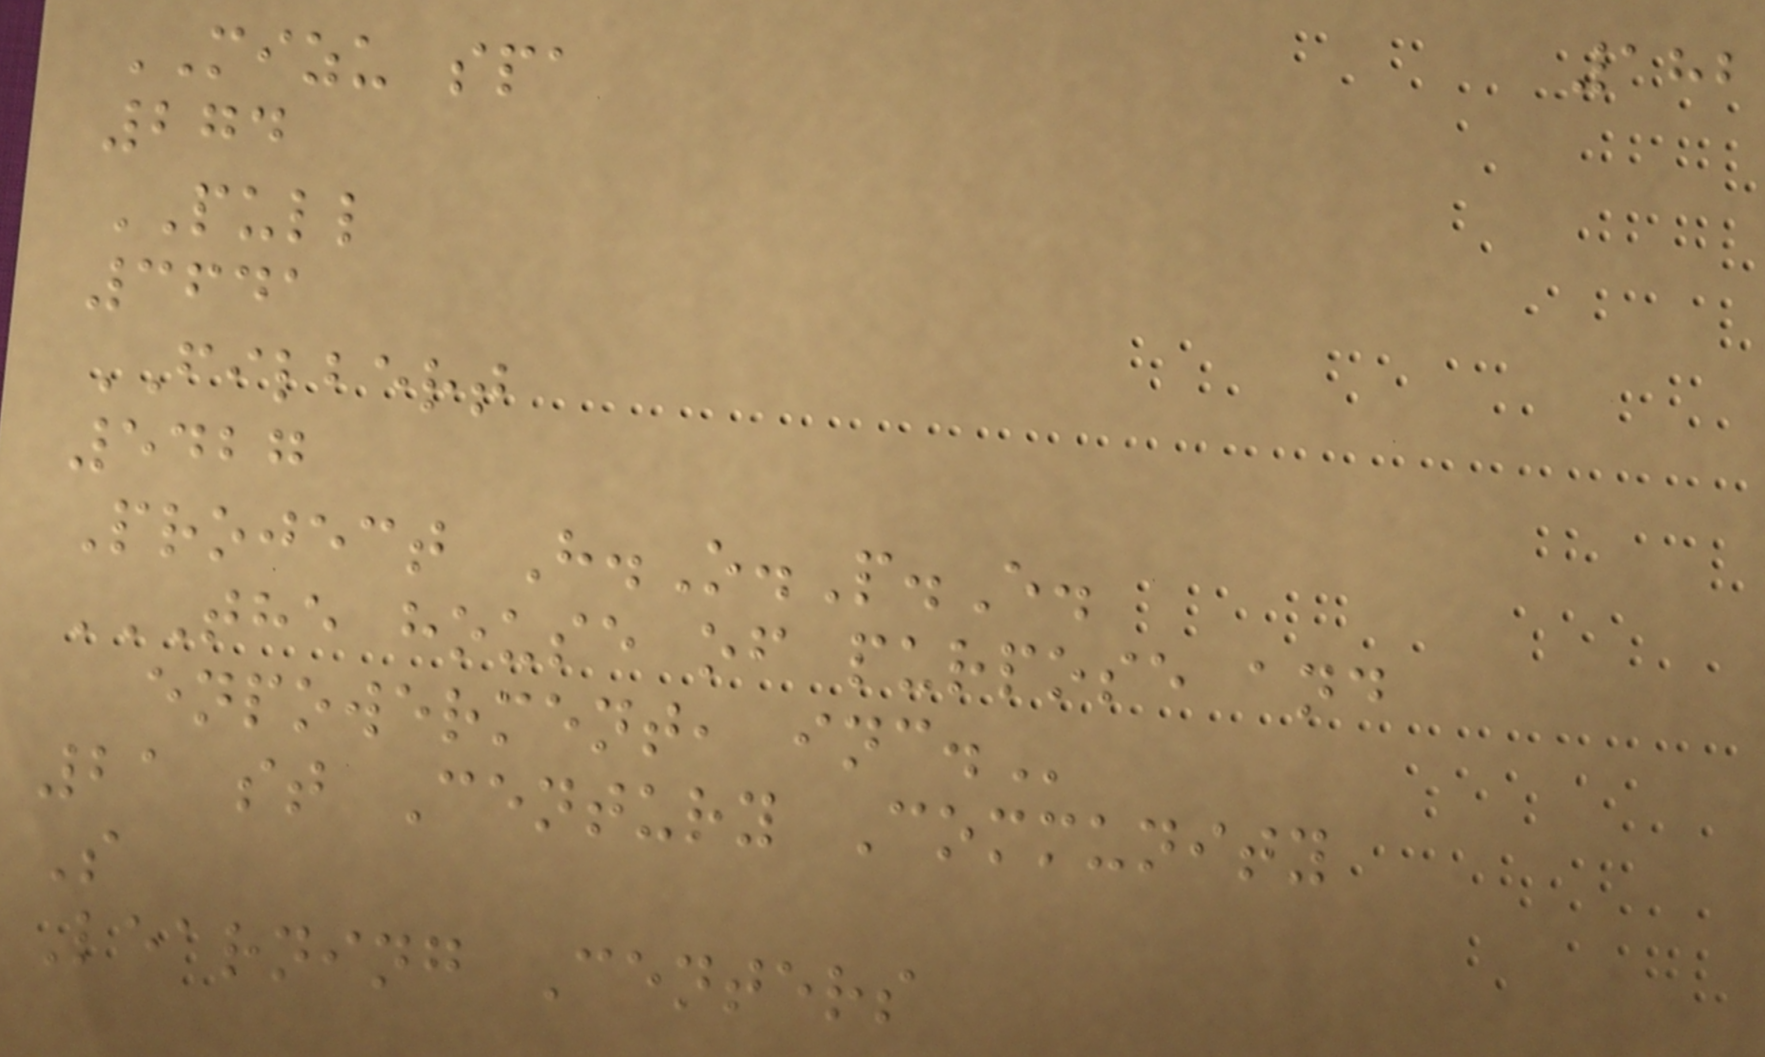182
MIZU spa
274
PULL
3641
FILBERT
5427
Project H.O.P.E.
THE HOUSE OF PURPOSE AND
ENPOWERMENT, INC.
21 st Century Community
S
Learning Centers
